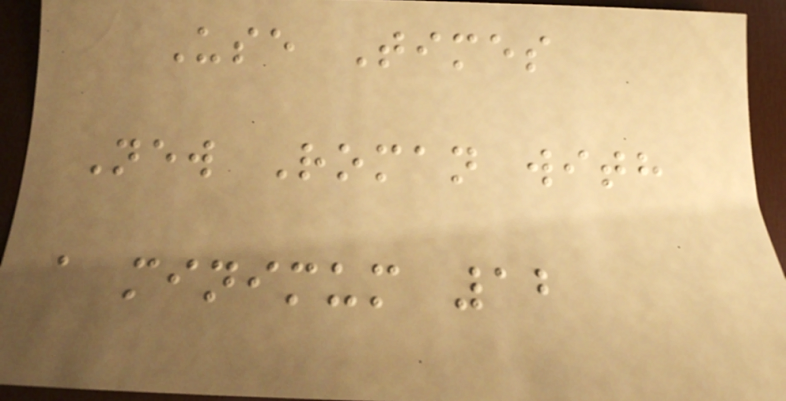Use Times
New Roman with
a minimum 12
